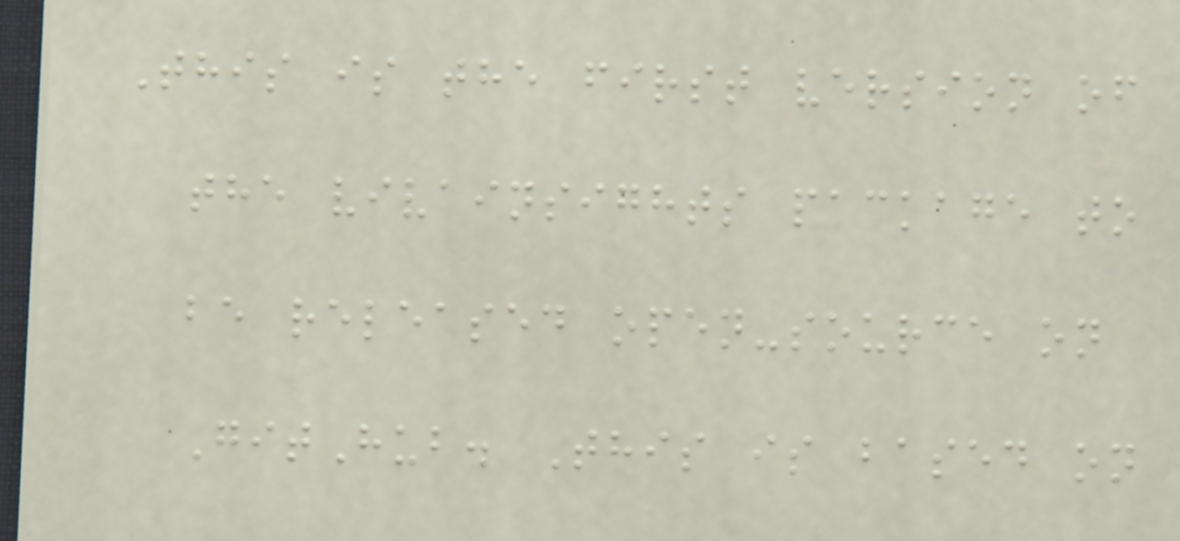This is the first version of
the vivainsights package to
be released open-source on
GitHub. This is based on
